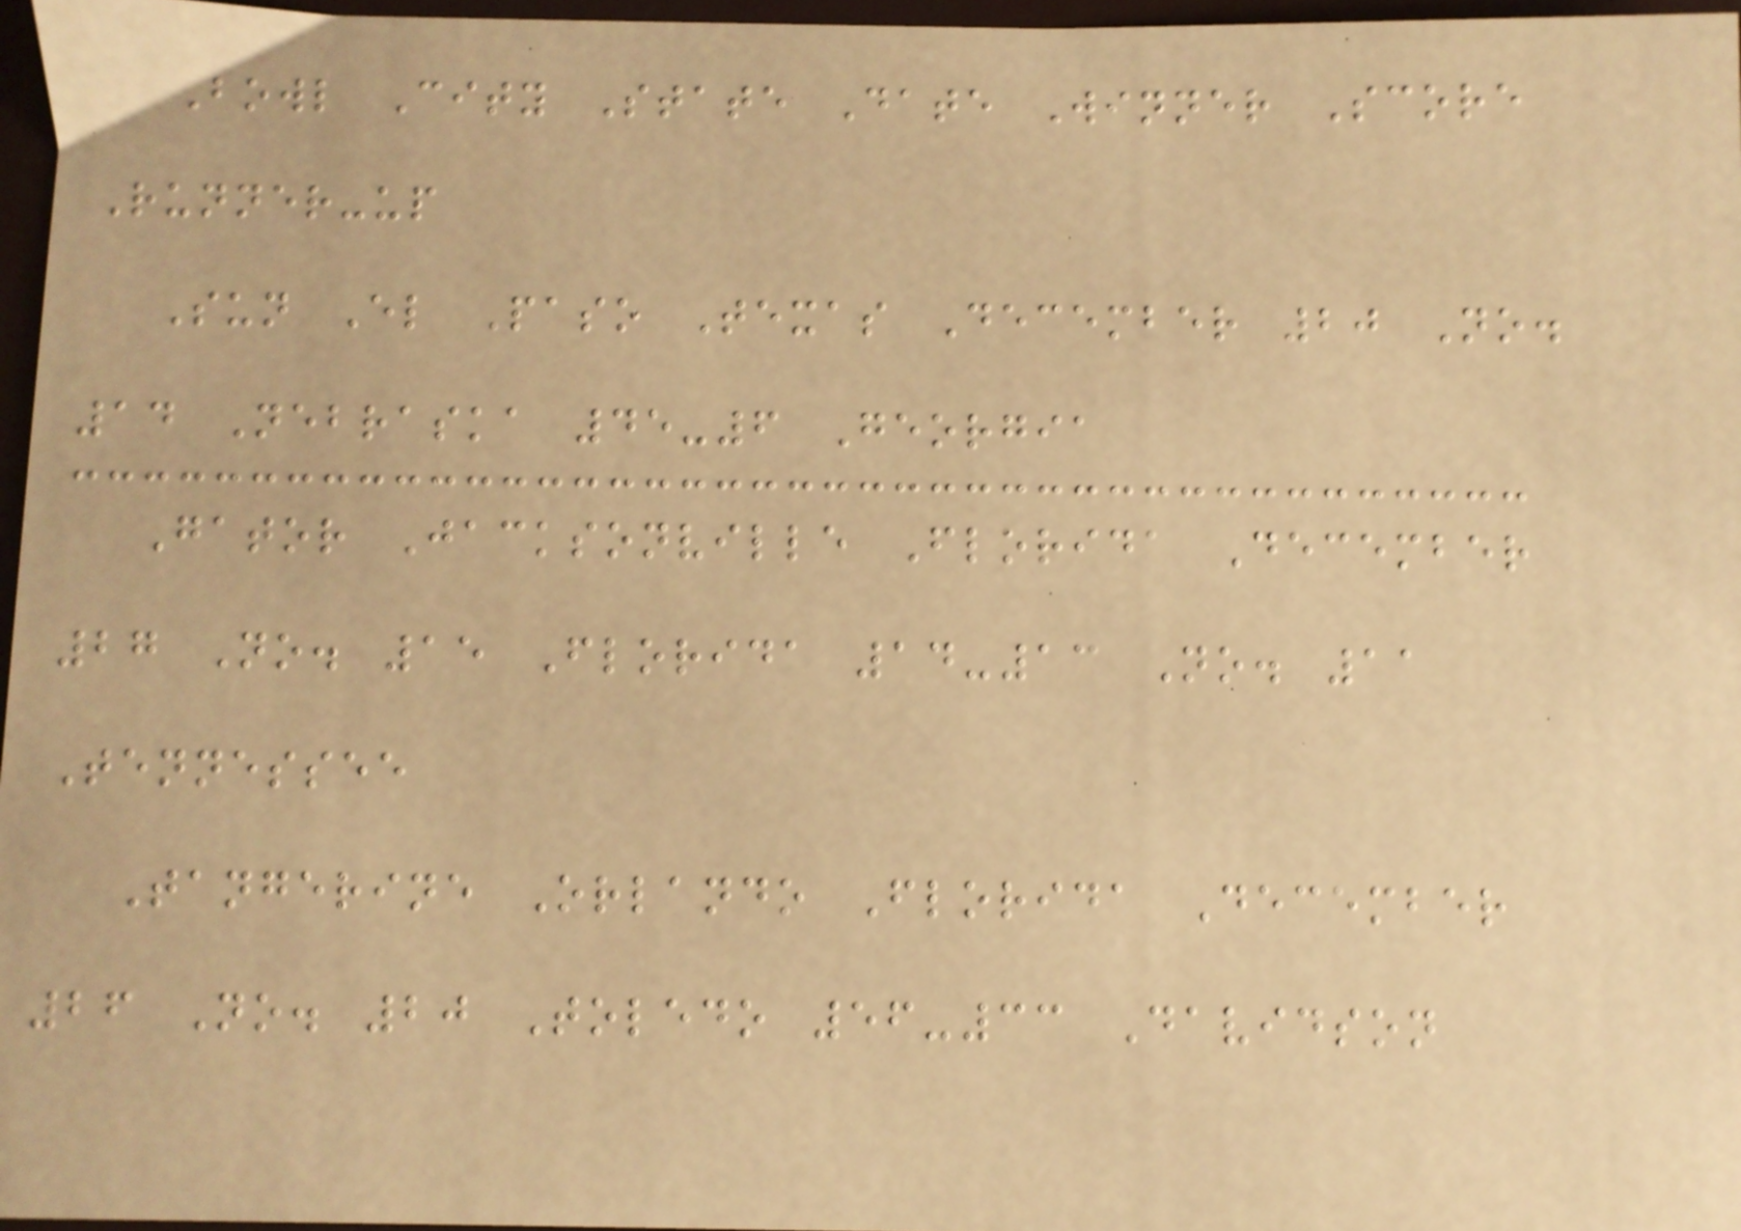Bowl City State Date Winner Score
Runner-up
Sun El Paso Texas December 20 No.
14 Nebraska 45-6 Georgia
Gator Jacksonville Florida December
27 No. 15 Florida 14-13 No. 11
Tennessee
Tangerine Orlando Florida December
26 No. 20 Toledo 56-33 Davidson
